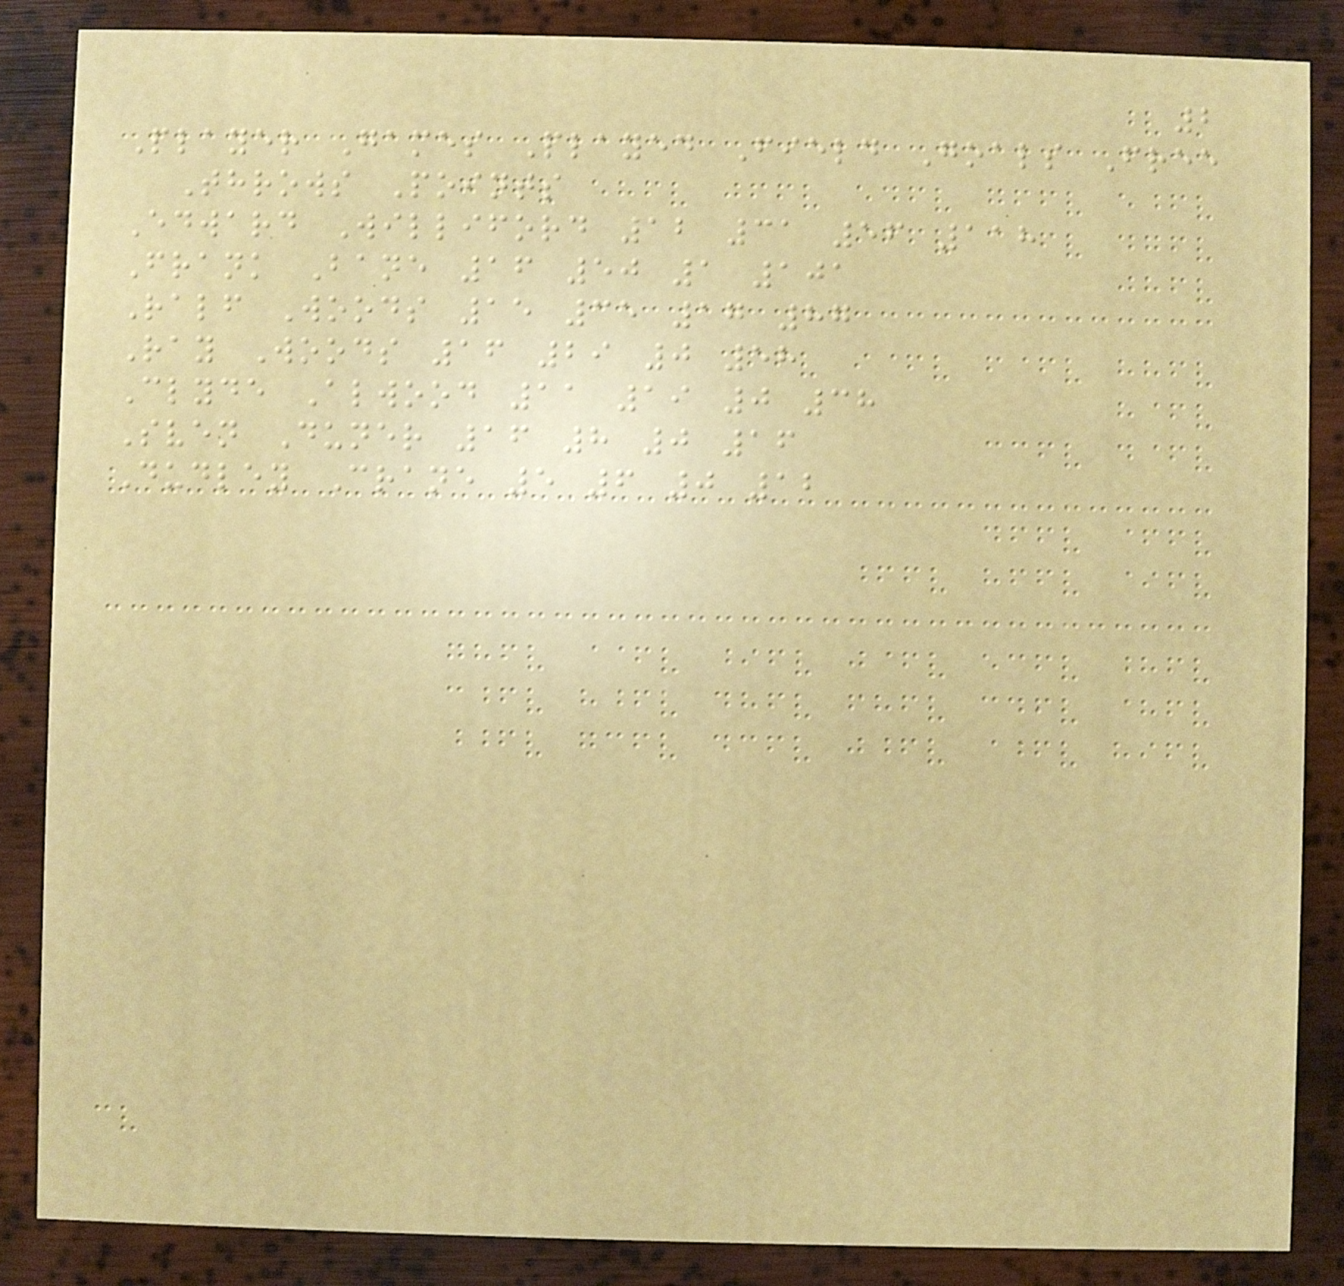2
Player Games Played Field Goals Free
Throws Points
Edward Williford 12 31 56 118
Frank Bane 16 50 1 101
Ralf Woods 15 35 17 87
Ray Woods 16 29 0 58
Clyde Alwood 11 19 0 38
Sven Duner 16 8 0 16
Dudley Crane 5 6 0 12
